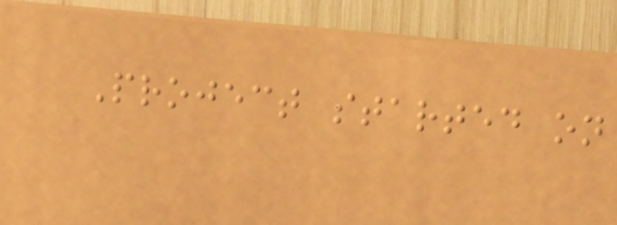Project started on
